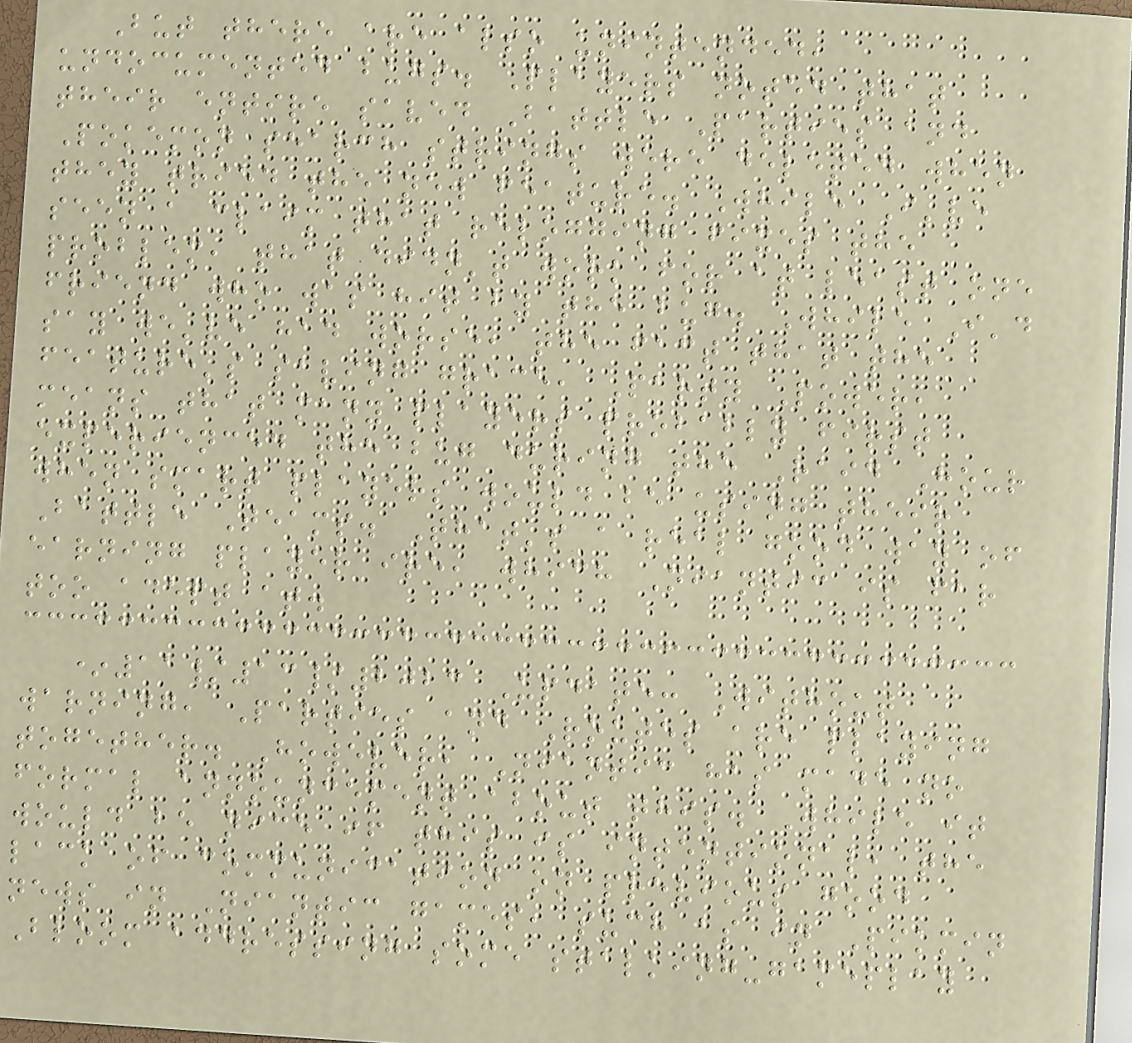But there are also unintended,
undocumented bugs. Players noted that
their entire saved Battle Parties and
Pokemon search strings were deleted when
they tried the new feature. While I've
seen a claim that relogging fixes the
problem, that didn't work for at least one
friend who was hit by the bug. While I'd
say we've had worse, the fact that the
feature's saving grace, Party Power,
means that many players probably first
experienced the bug during the Raid Hour
when smart players would be using their
Battle Teams. That's a real good way of
earning player ire, which Niantic is far
too adept at.
*11/13/2023 Update: Without
warning, Parties and Routes are playing
together. However, Niantic has made no
formal announcement about this. While it
would be nice if this is intentional, the
lack of communication on previous good
news in Niantic games, such as in Pikmin
Bloom addressing some stalking-gameplay
